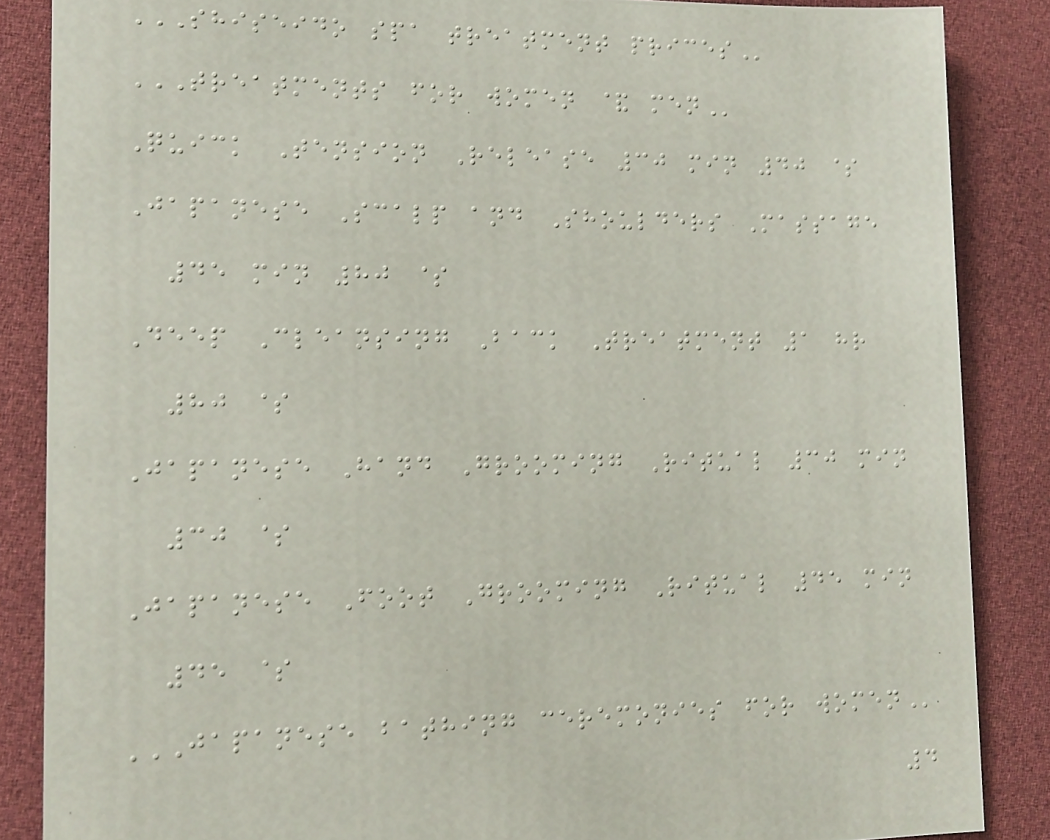SHISEIDO SPA TREATMENT PRICES
TREATMENTS FOR WOMEN & MEN
Quick Tension Release 30 min 40 $
Japanese Scalp and Shoulders Massage
45 min 80 $
Deep Cleansing Back Treatment 1 hr
80 $
Japanese Hand Grooming Ritual 30 min
30 $
Japanese Foot Grooming Ritual 45 min
45 $
JAPANESE BATHING CEREMONIES FOR WOMEN
4
